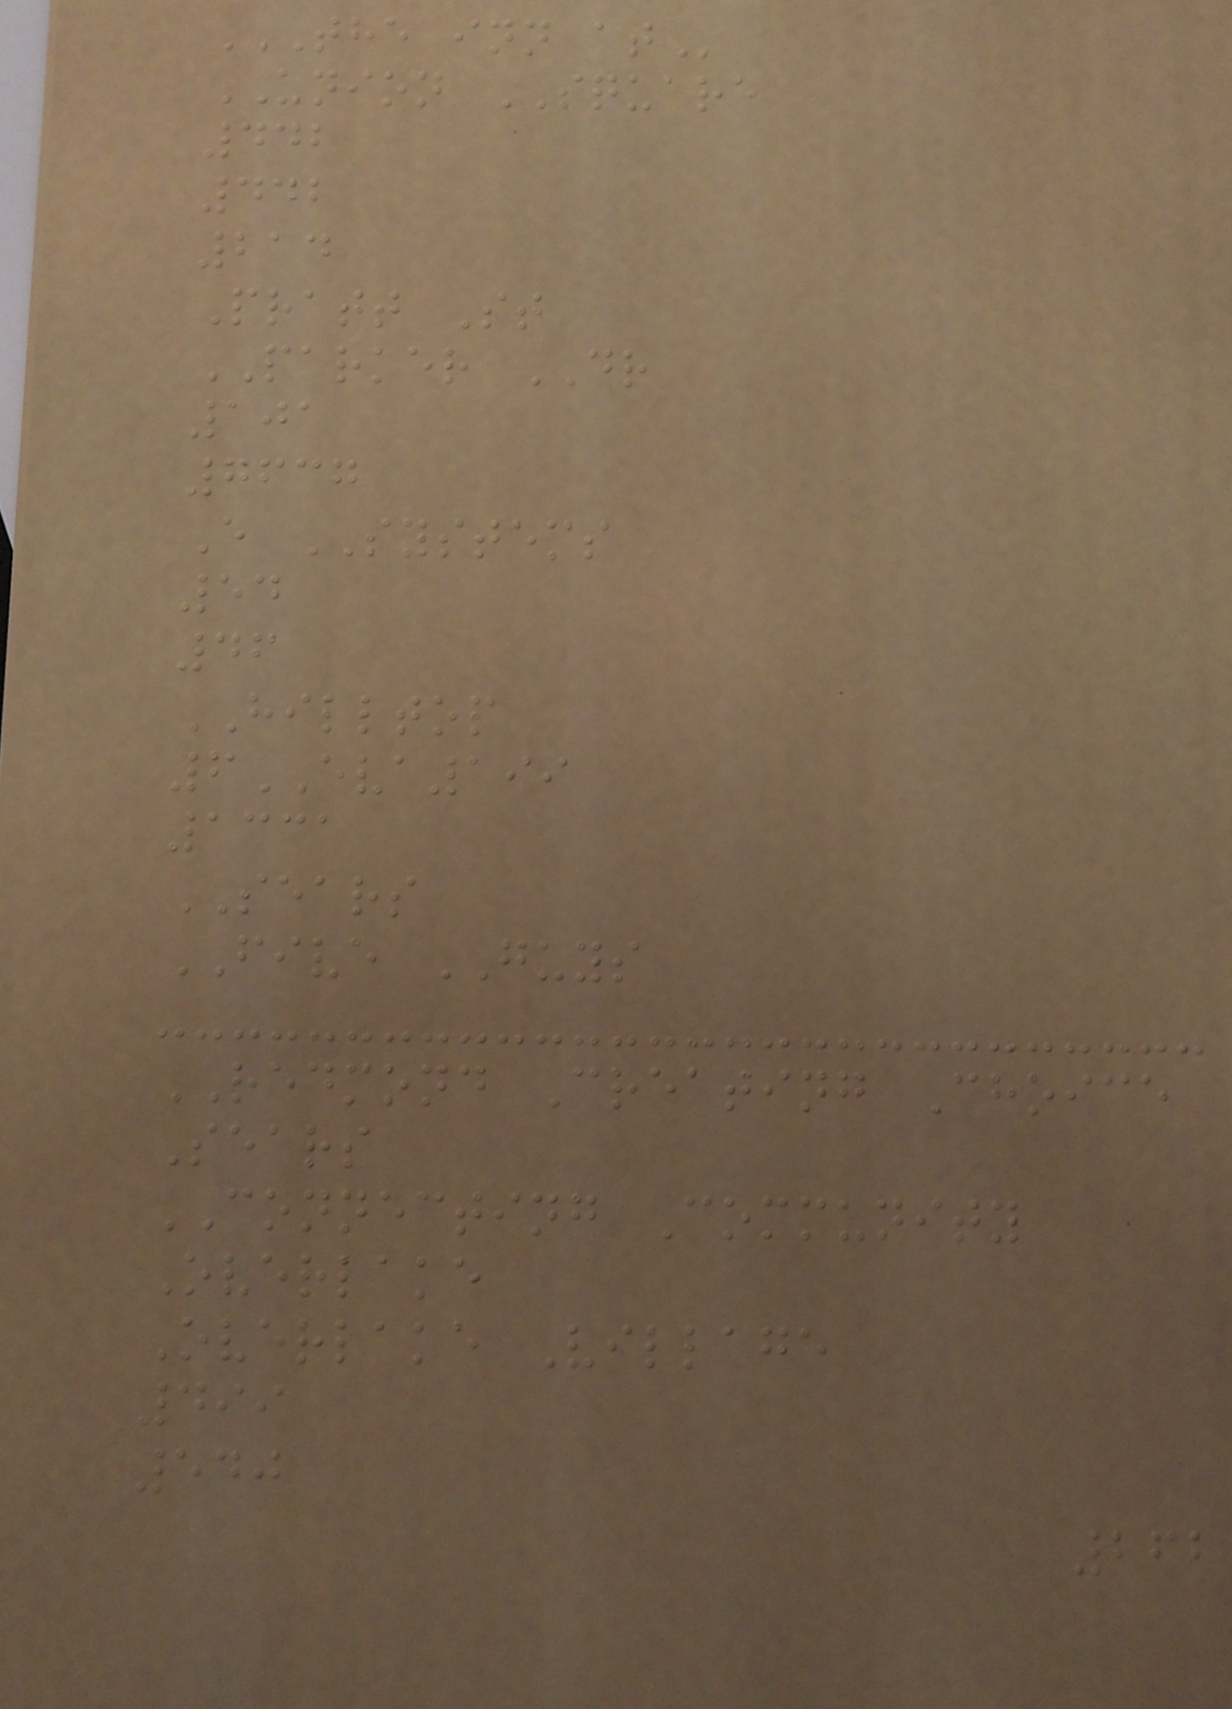THE INN AT
UNION SQUARE
442
442
214
Pratt St
PARKER DR
101
7637
E SYSTEMS
54
46
HILLTOP
6EVA199
1331
SEARS
FIVE GUYS
REDMOND Creating Choice
Sears
CONNECTING Community
Overlake
Overlake Village
499
540
262
